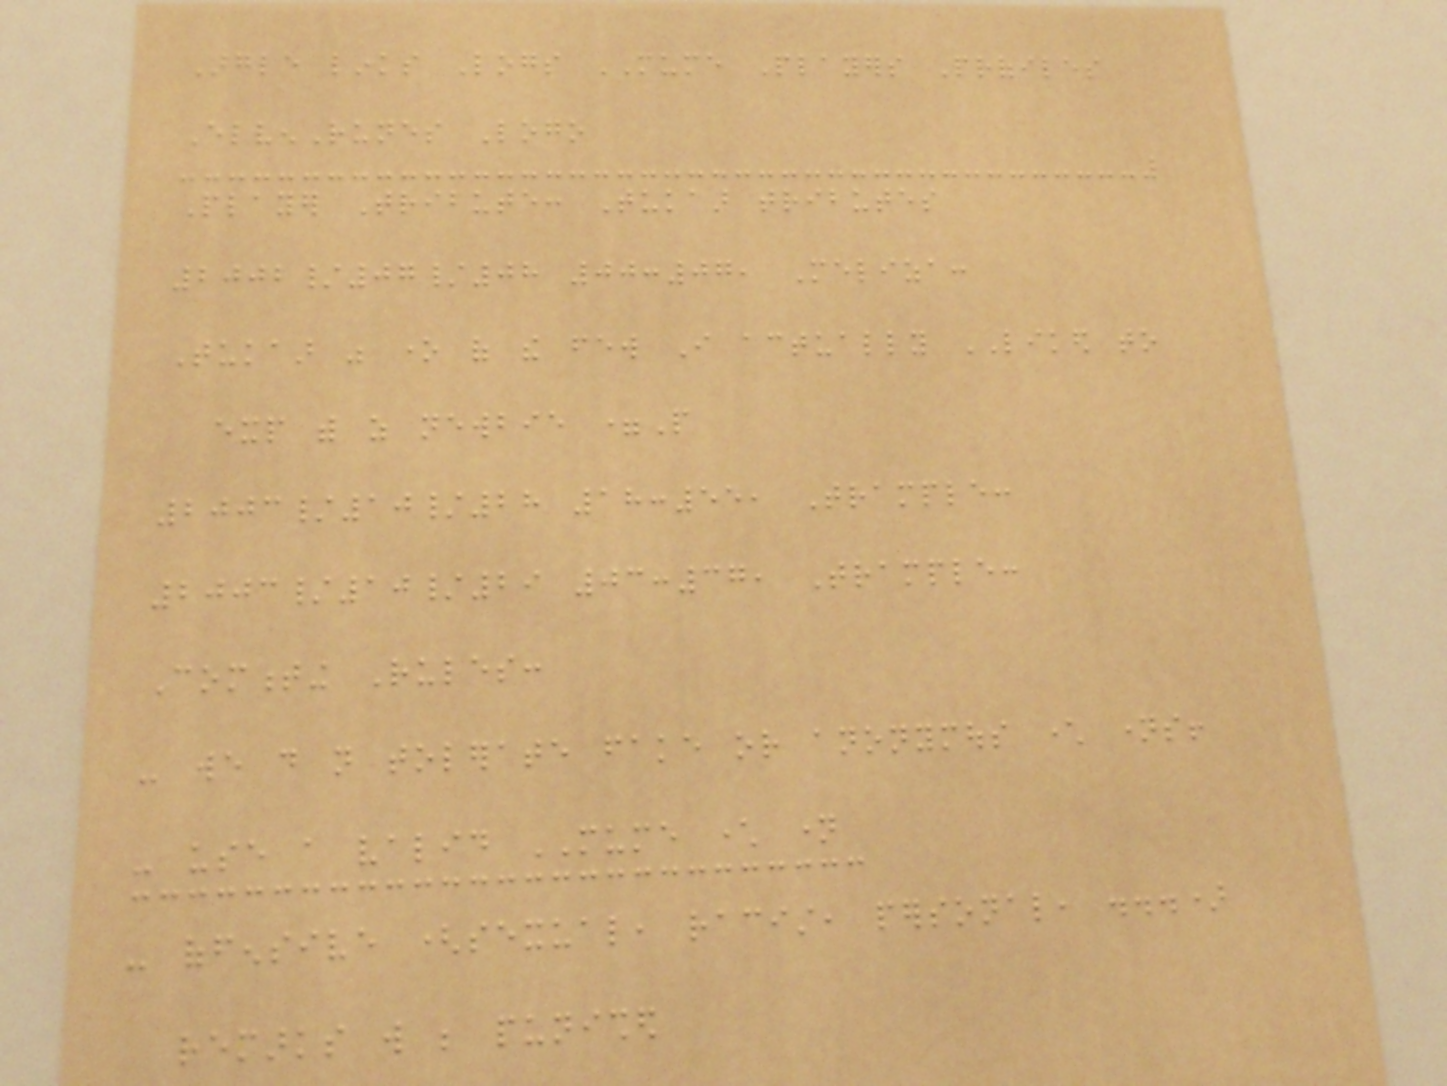Argle links Logs MUME Players Profiles
ElvenRunes Logo
Player Tribute: Tukaar tributes
2002/07/08 00:07, Meliza:
Tukaar was one of the few I actually LIKED to
exp with as newbie =P
2003/10/28 18:55, Trample:
2003/10/29 03:37, Trample:
Commenting Rules:
- we do not tolerate fake or anonymous character names!
- use a valid MUME character name
- offensive (sexual, racist, personal, ...)
remarks will be punished
